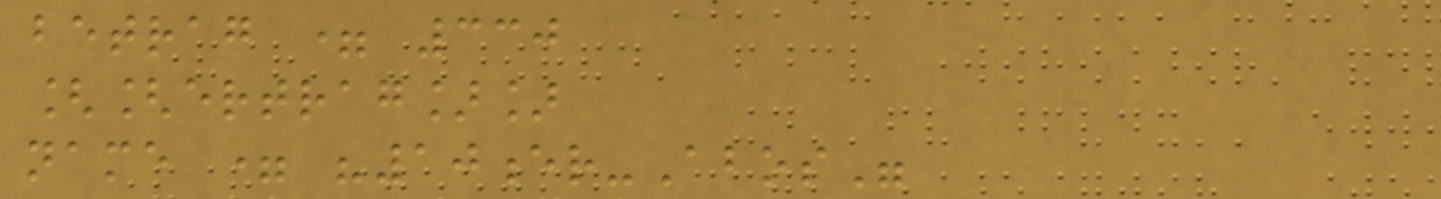betrag = 330
[[ertrag]]
name = "10er-Abos"
